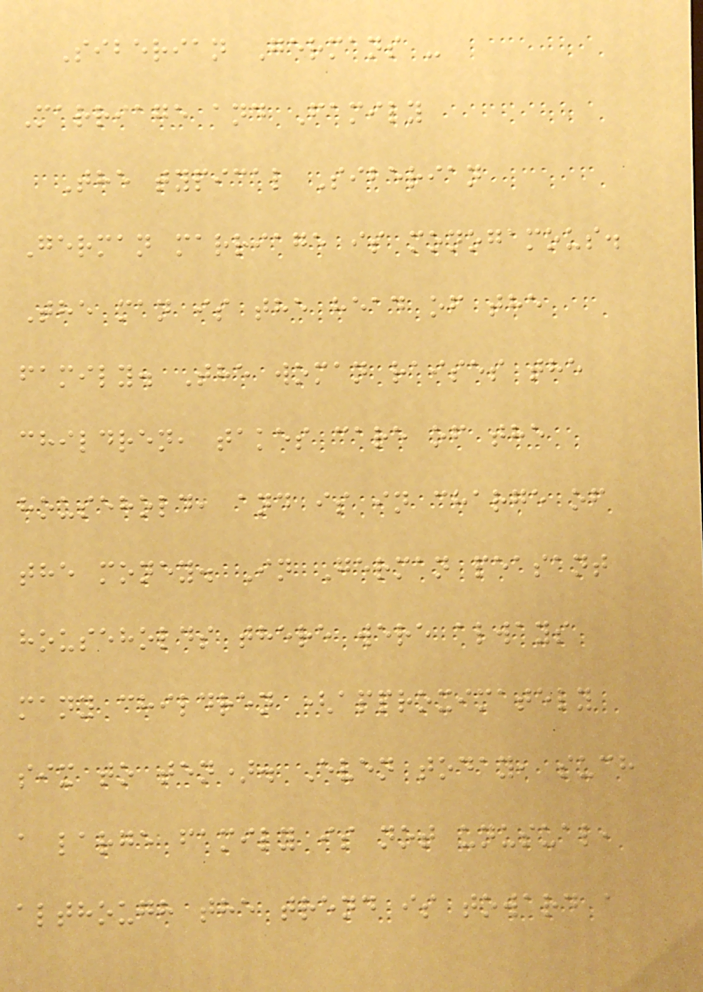Siberian Germans -
Marriage and Family
The typical Siberian
German marriage is monogamous.
The man is the head of the
family. The woman raises the
children, takes care of the
household, and is in charge of
the money. In German peasant
households there were always
many children (approximately
six to ten). Even today, such
a large family is not unusual,
although the trend is toward a
